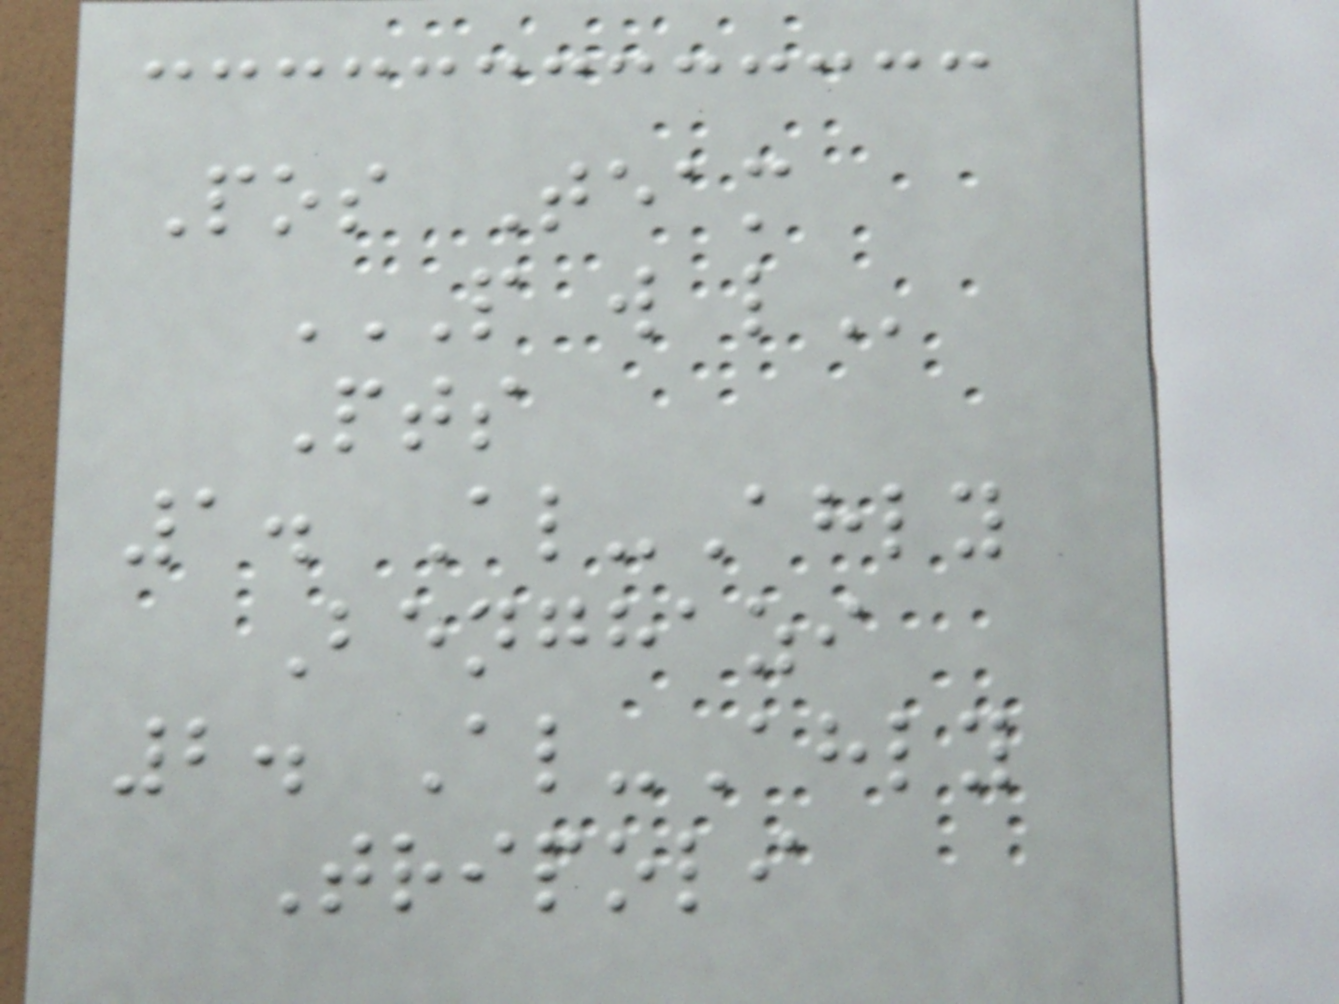Pos Team
P W L
Pts
1. Al-Ahly
Benghazi
2. Al-Ahly
Tripoli
